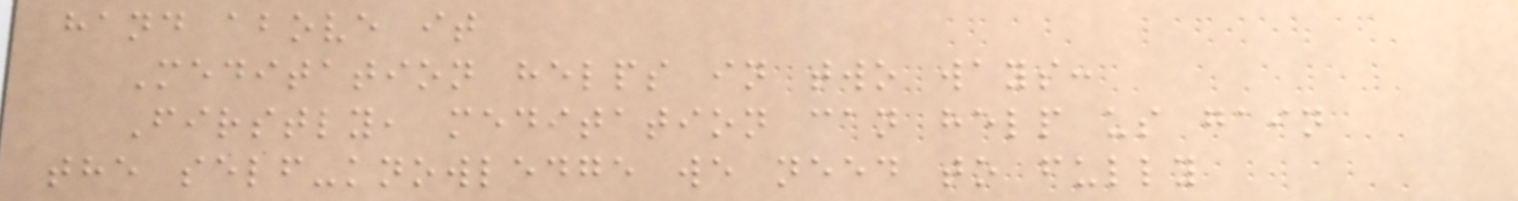hand above it
Meditation helps in two ways:
Firstly, meditation can help us gain
the self-knowledge we need to fully
